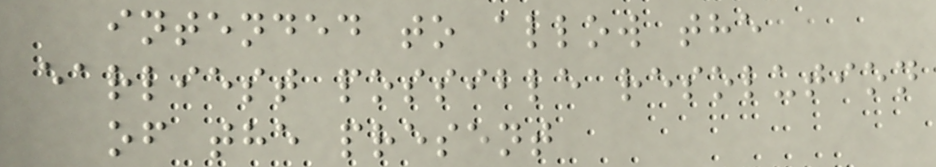intended to allow the
earliest possible resolution
of the present
